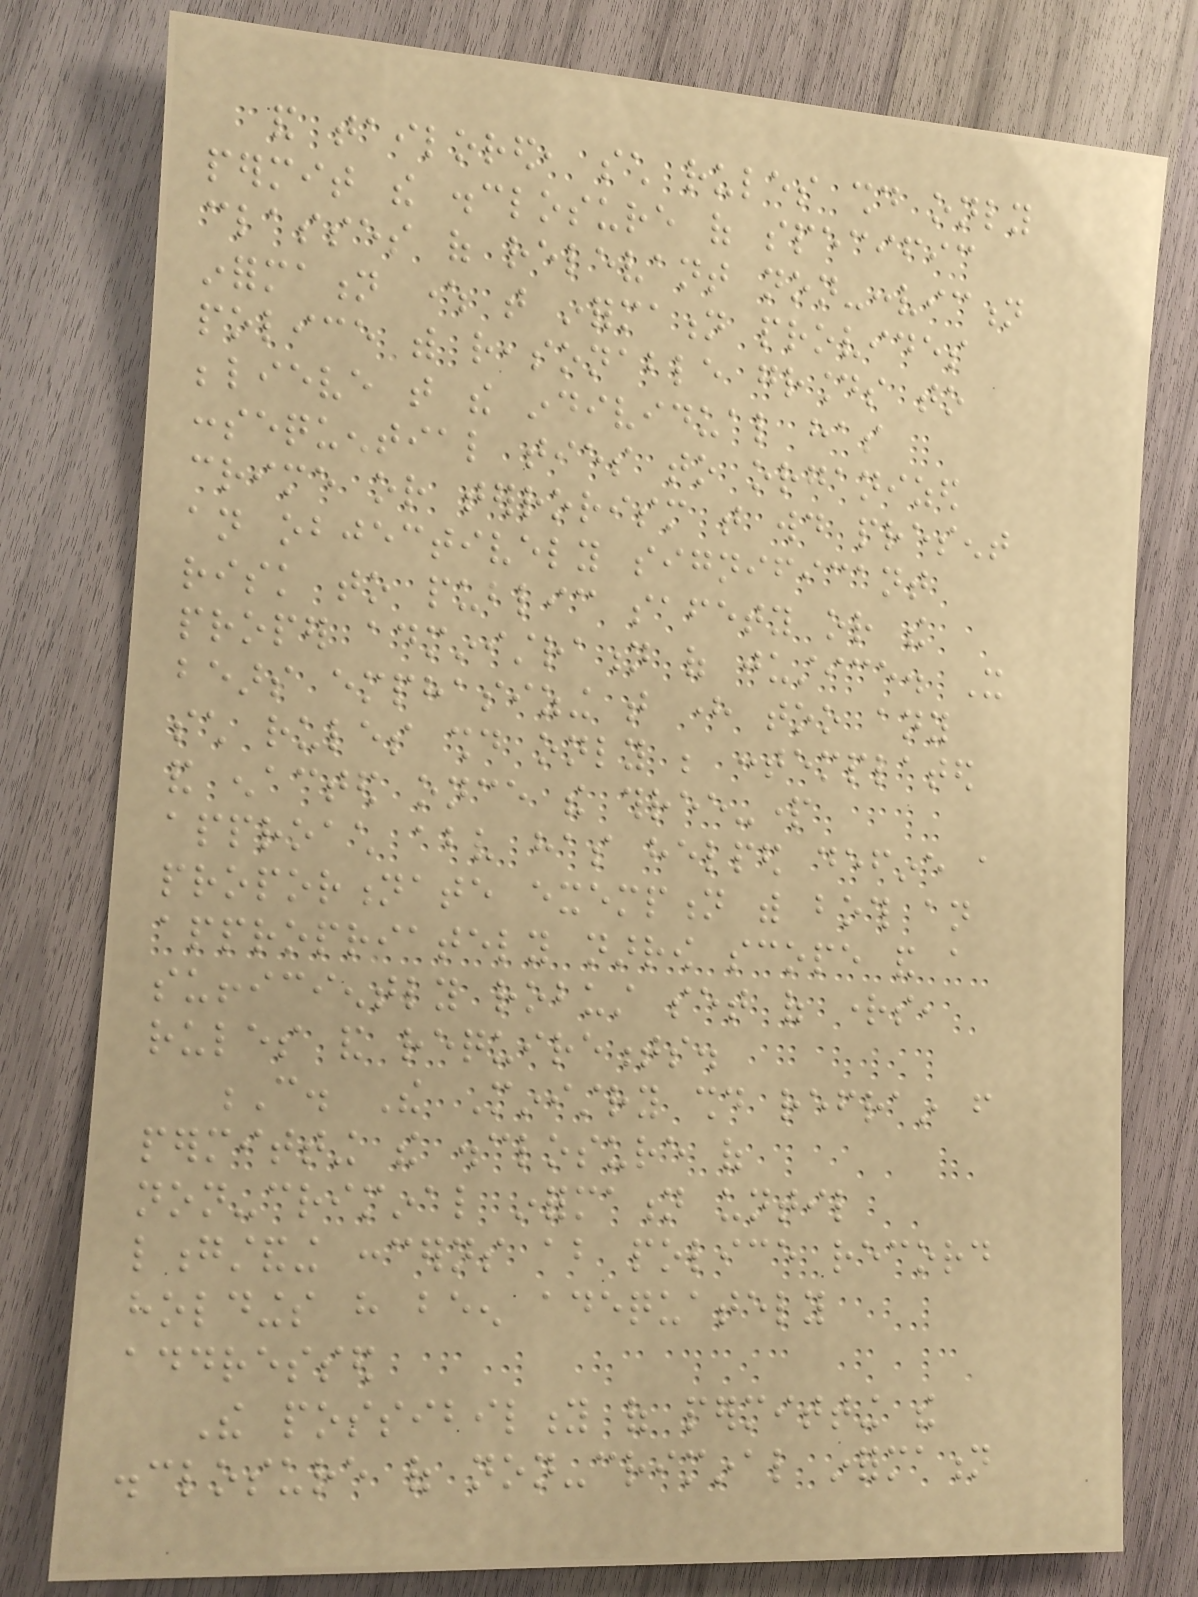and tailored, such rules should only
permit the disclosure of specific
classes of relevant non-conviction
information where that information provides
police with reasonable grounds to
believe that the individual has
consequential ties to organized
crime or terrorism that would present
an objectively significant
risk to public safety or the
proper administration of justice. It
bears emphasizing that here too any
such rules should only be contemplated
and enacted once the three-part
approach above has helped define a
proportionate exemption with both an
appropriately narrow scope and a
sufficiently robust set of rights,
rules and requirements.
C. The Ministry should refrain from
permitting the disclosure of
non-criminal information until
longstanding concerns about police record
holdings have been adequately
addressed
The possibility of permitting the
disclosure of non-criminal information
